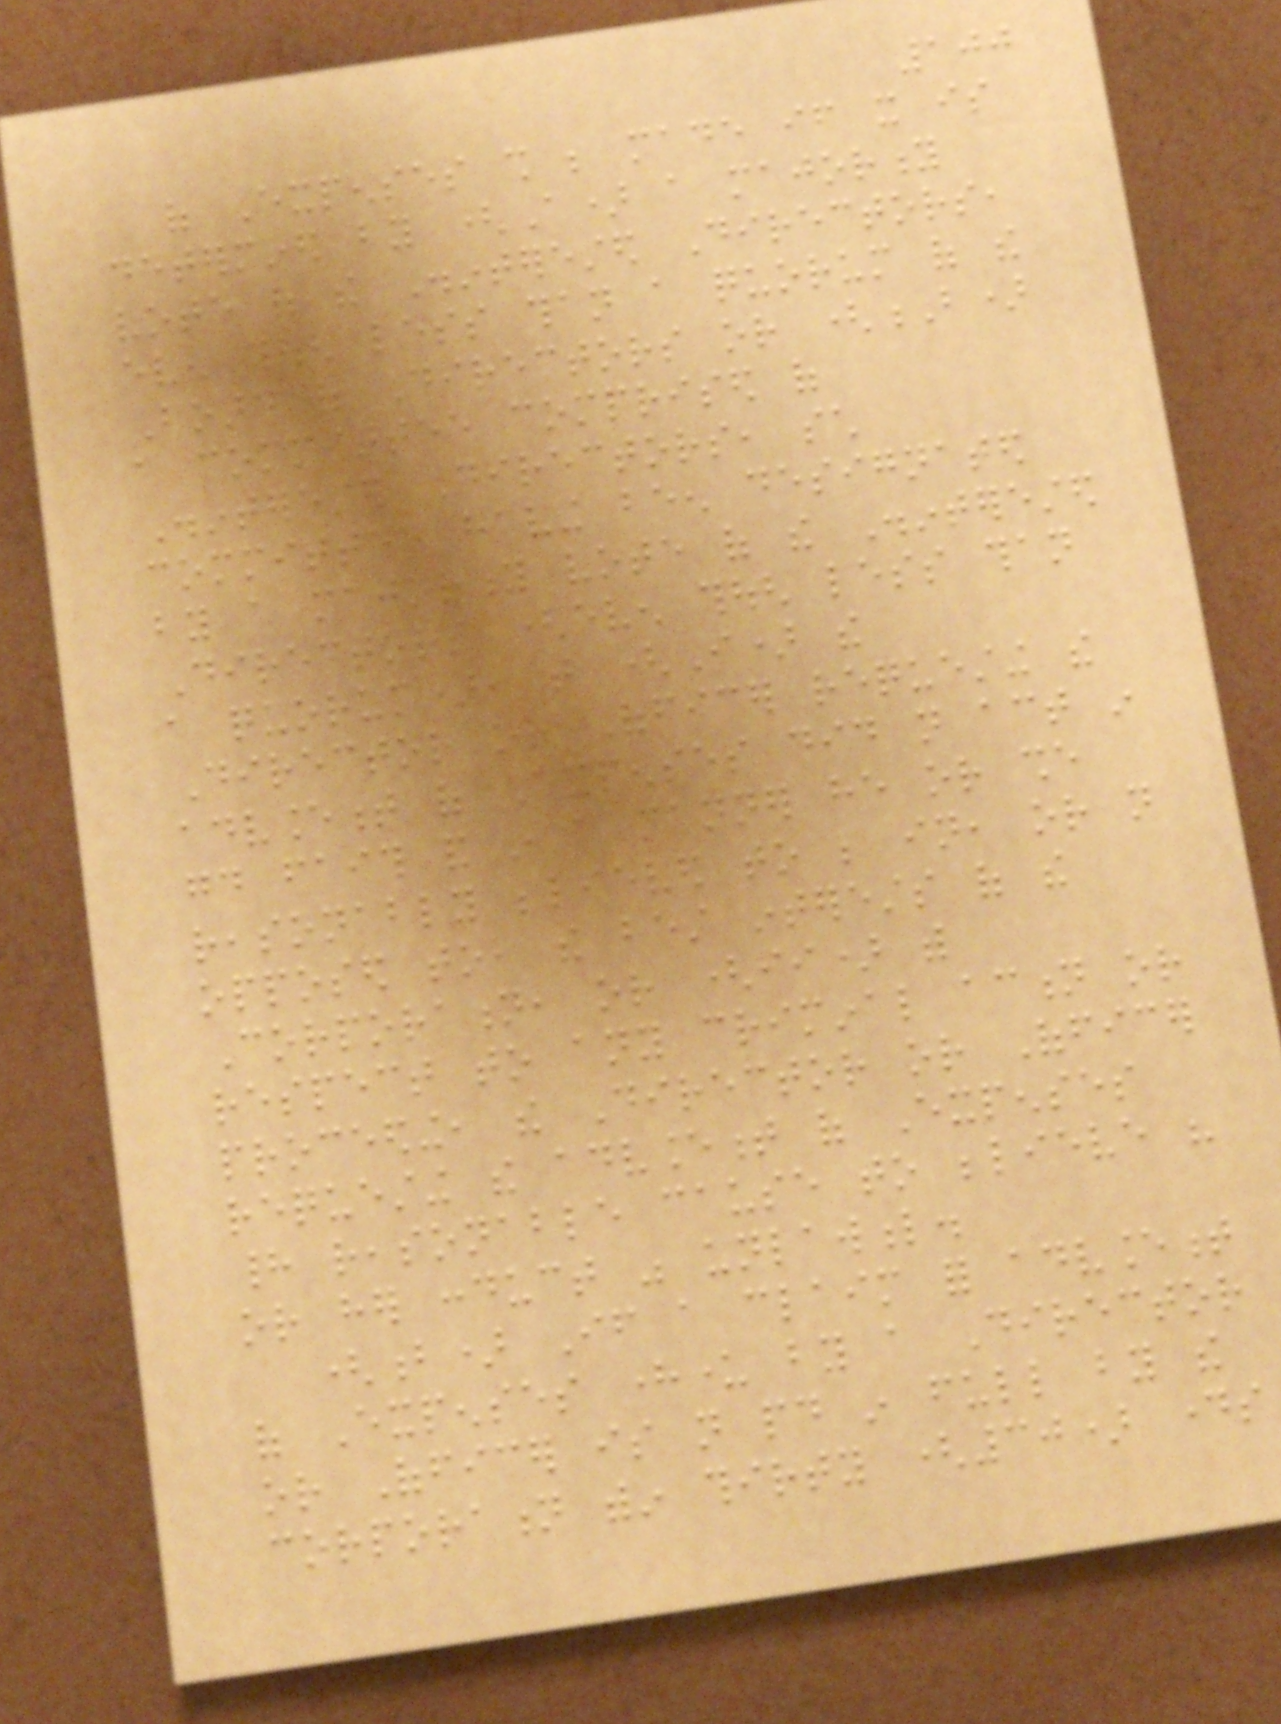100
of Expenses shall be made if it is
determined by (A) a majority
vote of the Disinterested Directors,
even though less than a quorum of the
Board of Directors or (B)
a committee comprised of
Disinterested Directors, such
committee having been designated
by a majority vote of the Disinterested
Directors (even though less than
a quorum), that (I) the
Director or Officer requesting the
advancement of Expenses did not act in
good faith and in a manner he or she
reasonably believed to be in, or not
opposed to, the best interests of the
Corporation, or (ii) with
respect to any criminal action or
proceeding, the Director or Officer
requesting the advancement of Expenses
had reasonable cause to believe his
or her conduct was unlawful.
(b) If a claim for advancement
of Expenses hereunder by a Director
or Officer is not paid in full by the
corporation within thirty (30) days
